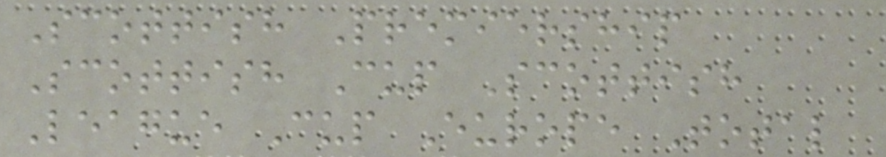Scottish Premiership
Scottish Cup Scottish
League Cup Europe Total
